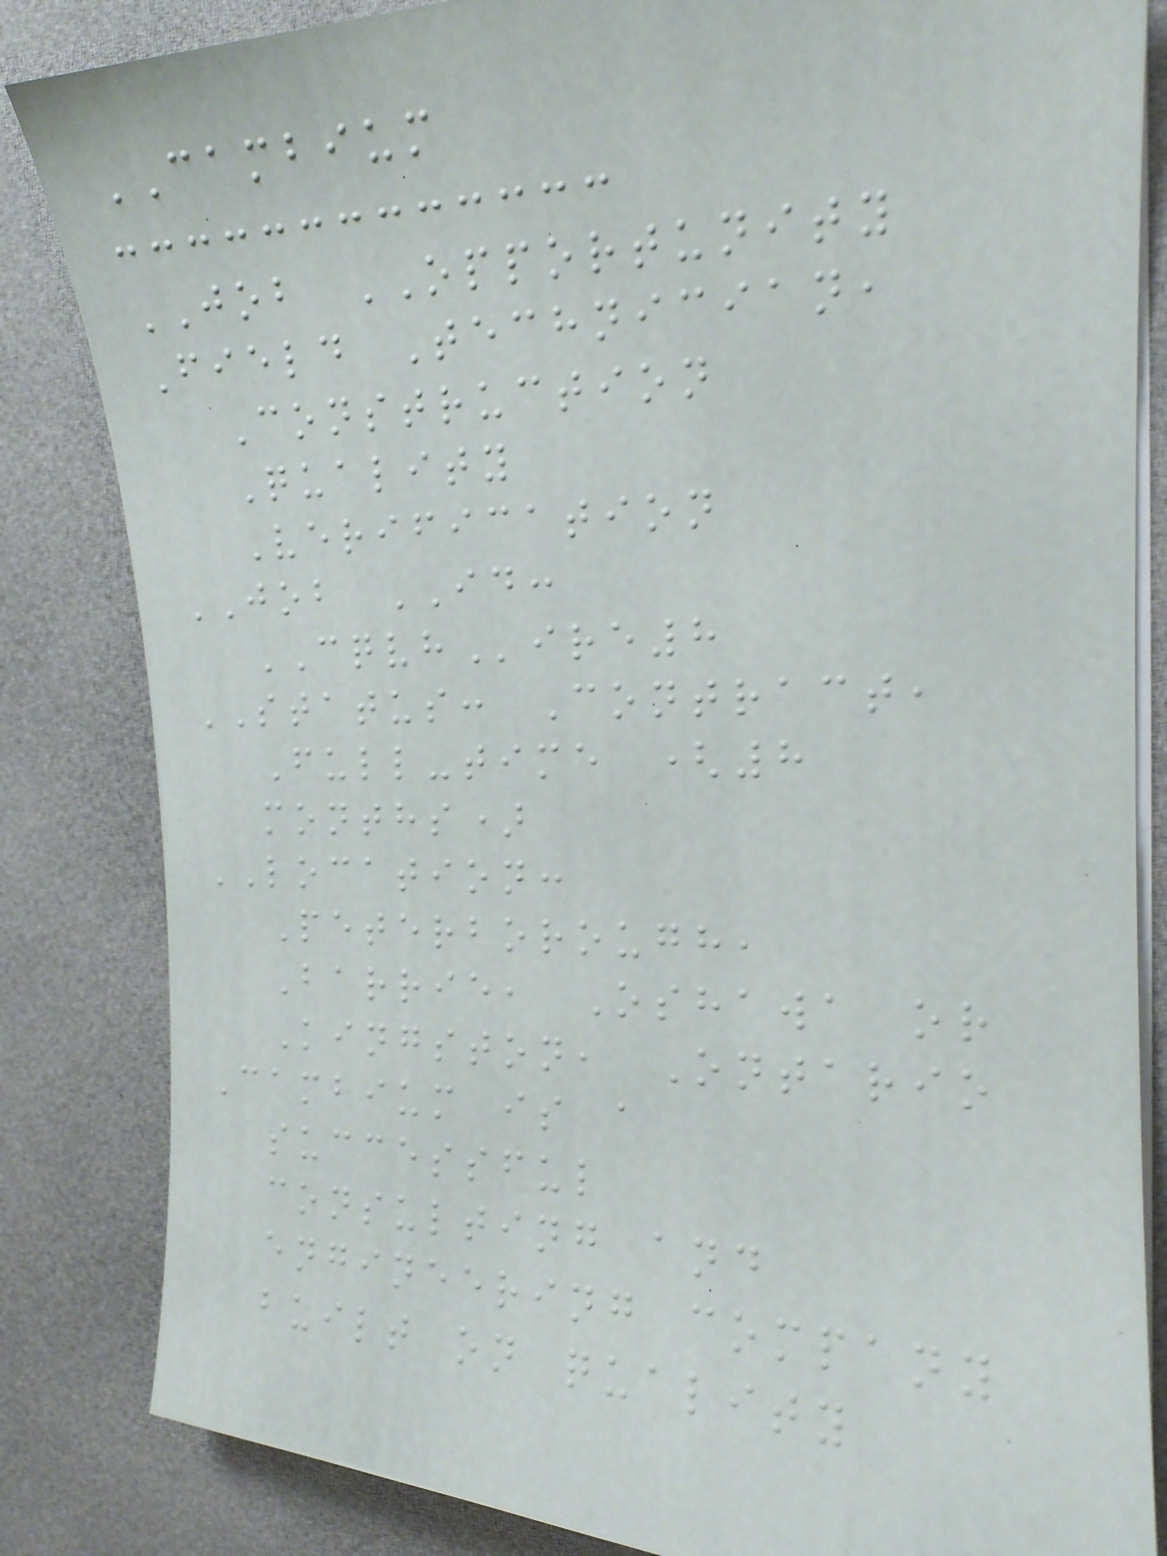CAMBIUM
JOB OPPORTUNITY
Field Technician,
Construction
Quality
Verification
JOB ID:
CQVHire8
STATUS: Contract,
Full-time (8
months)
LOCATION:
Peterborough,
Barrie, Oshawa or
Kingston, Ontario
Cambium is a
successful
consulting and
engineering company
built on quality
